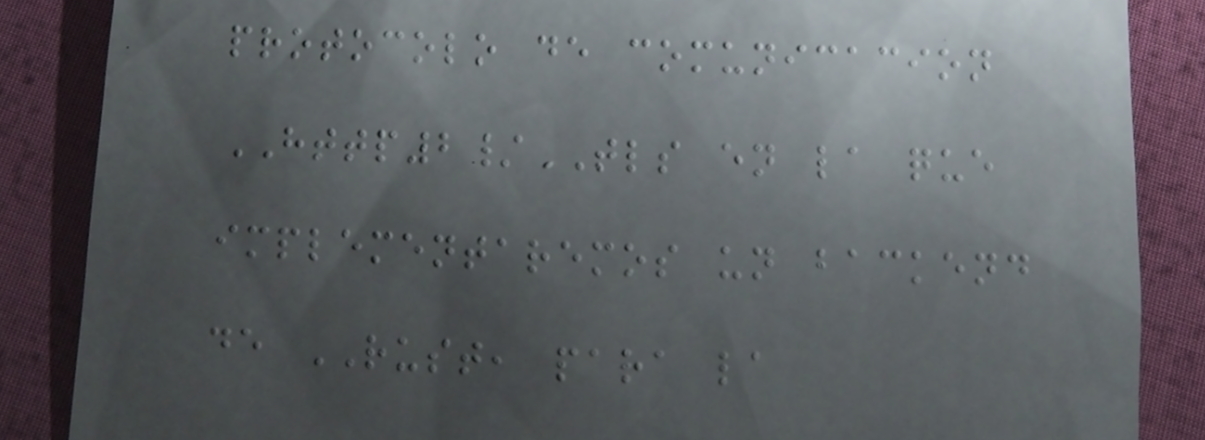protocolo de comunicacion
HTTP2/TLS en la que
implementaremos un backend
de RUST, para la
